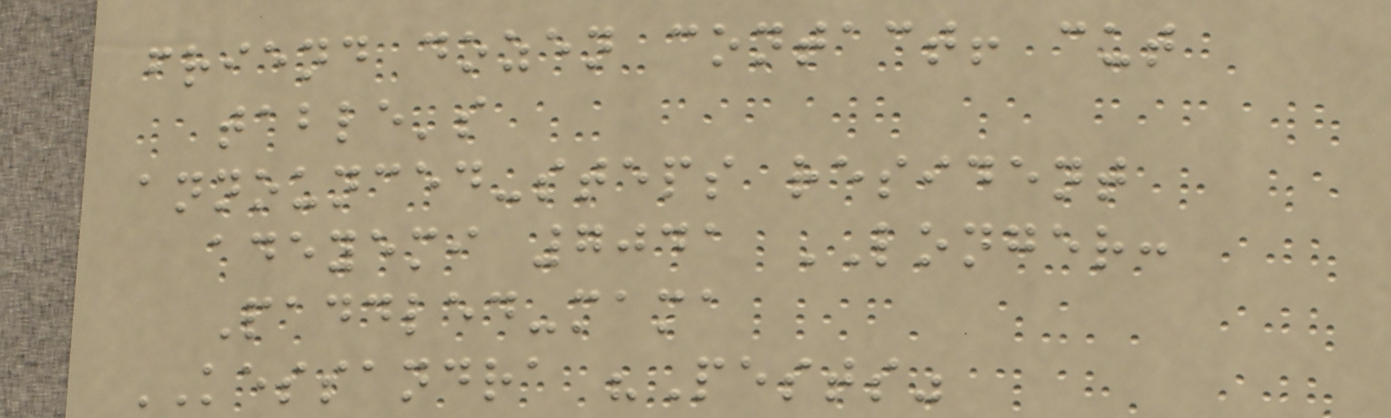friend dozen contact! cut
table's
announced-steps resident
adeyemi 7041 LONGER:
Paddled-mama
KESSANDRA "Pests"
